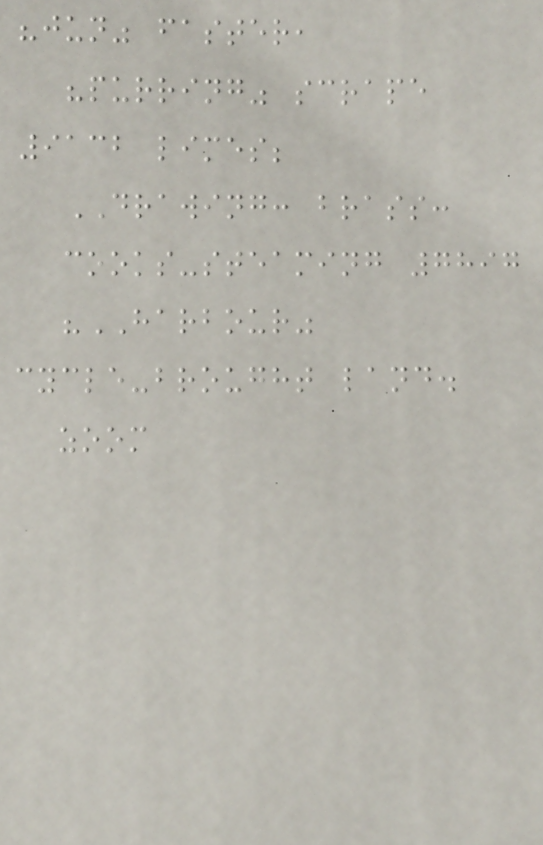"jun" faster,
"purring" scrape
9132 limes;
DRAWING: brass:
cooks-steaming 7897
"HARBOUR"
cycle-brought land.
zoom
